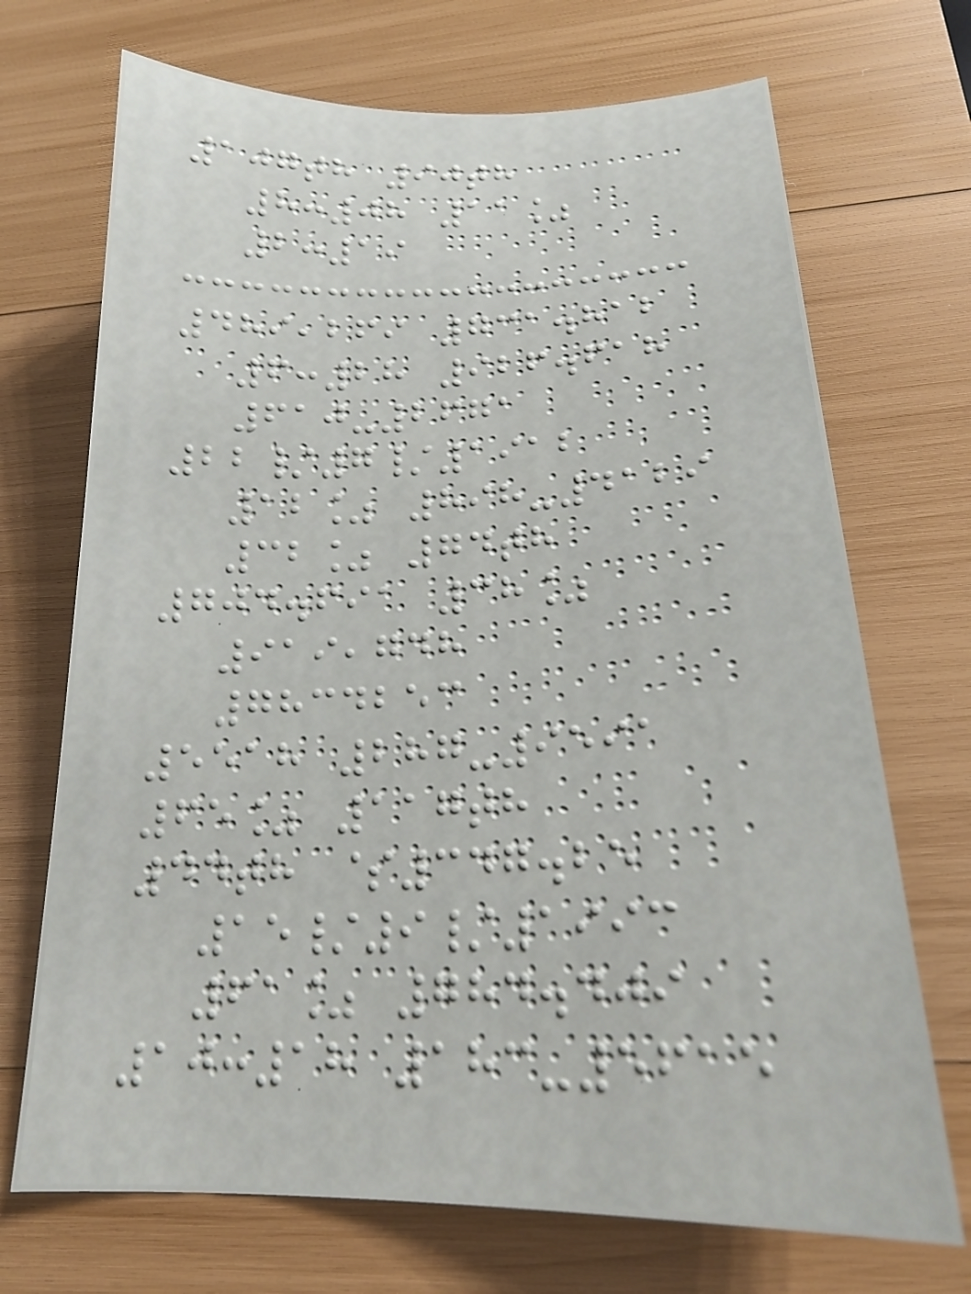107th 90th
8:08 11%
2:19
489,269 731.812
6:28 926.618
610-2671
22/7/1912
12% 898-4129
32% 74th
704.691 38%
919,748
7834253
5518 287-9591
65% 117th
44th $347.25
15/9/1993
61% 784.409
10:18 183-5615
